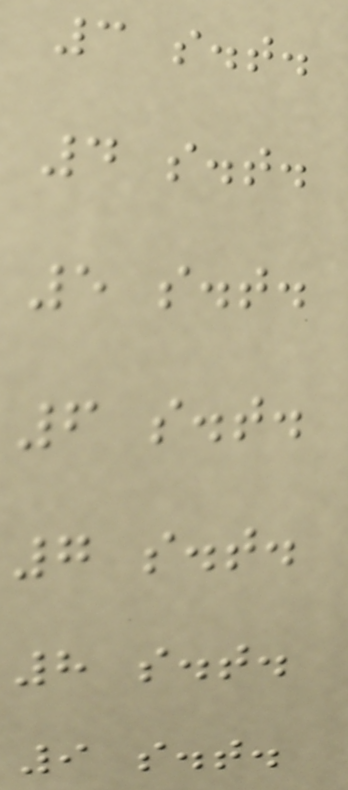3 s.t.
4 s.t.
5 s.t.
6 s.t.
7 s.t.
8 s.t.
9 s.t.
